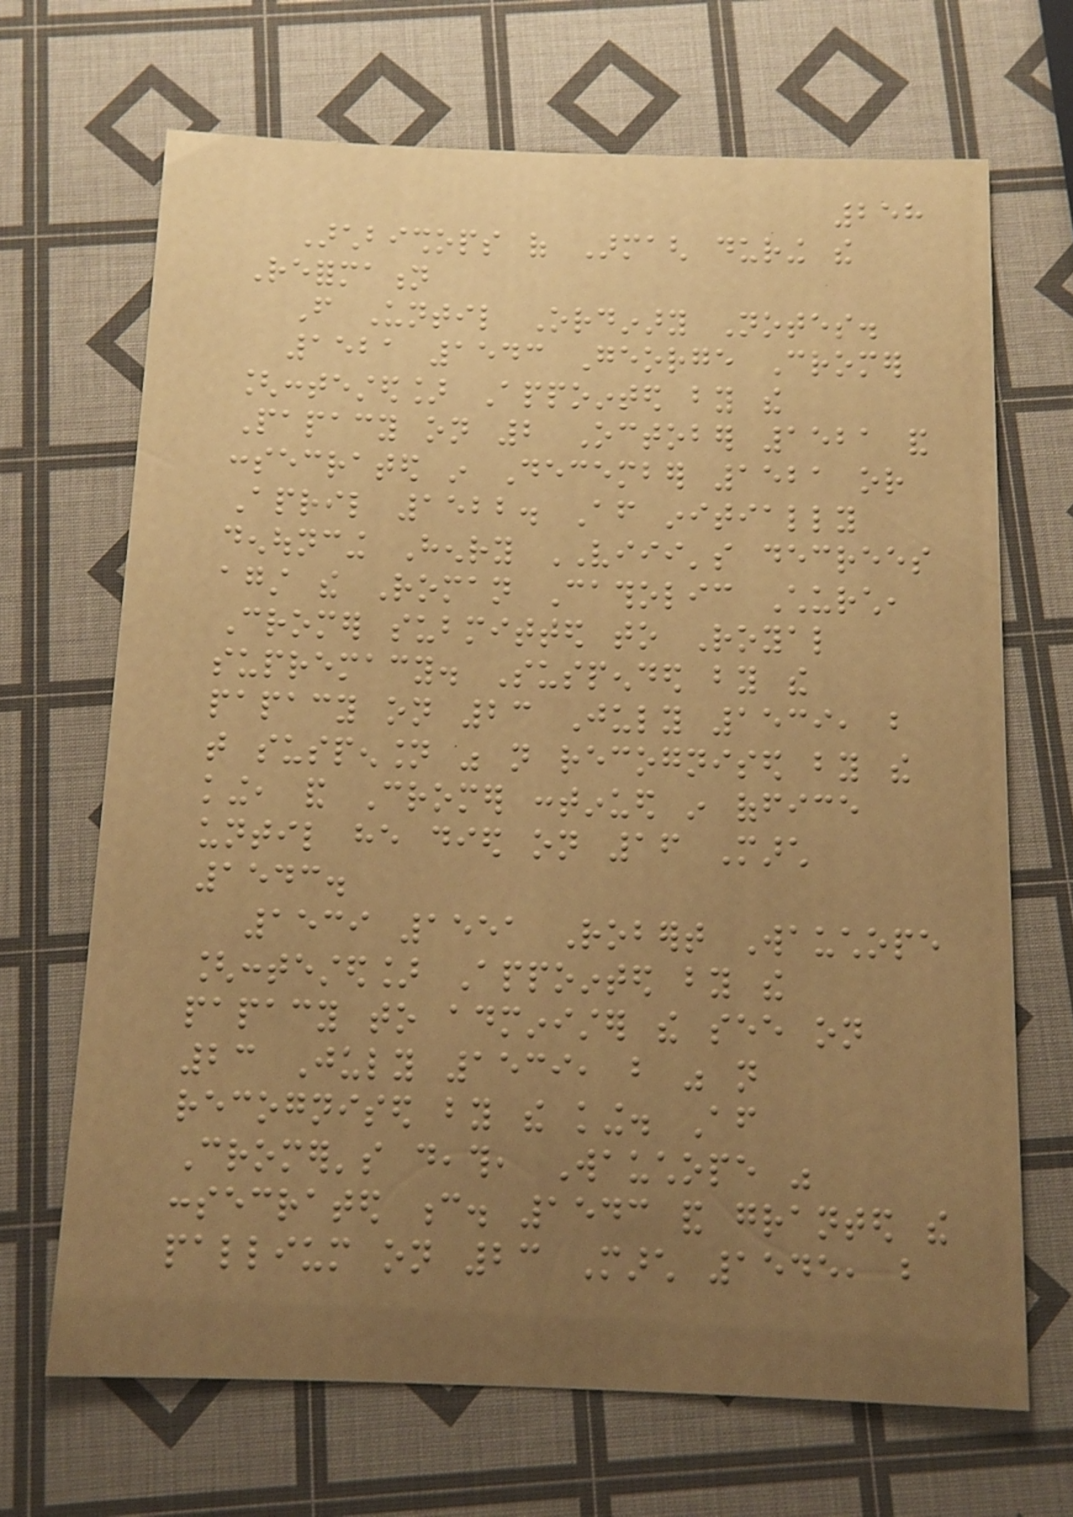258
Archbishops of Armagh during the
Reformation
From Until Ordinary Notes.
1521 1543 George Cromer
[contested] Appointed by the
Papacy on 2 October 1521 and
consecrated in December 1521 or
April 1522. After initially
denouncing Henry VIII's decrees
against the Roman Catholic Church,
Cromer submitted to Royal
supremacy. Suspended by the
papacy on 23 July 1539, but
that suspension was not recognised by the
king, and Cromer continued in office
until he died on 16 March
1543.
1539 1551 Robert Wauchope
[contested] Appointed by the
papacy to administer the see on
23 July 1539, but was not
recognised by the king. After
Cromer's death, Wauchope was
consecrated c. 1543 and granted the
pallium on 23 March 1545, but
